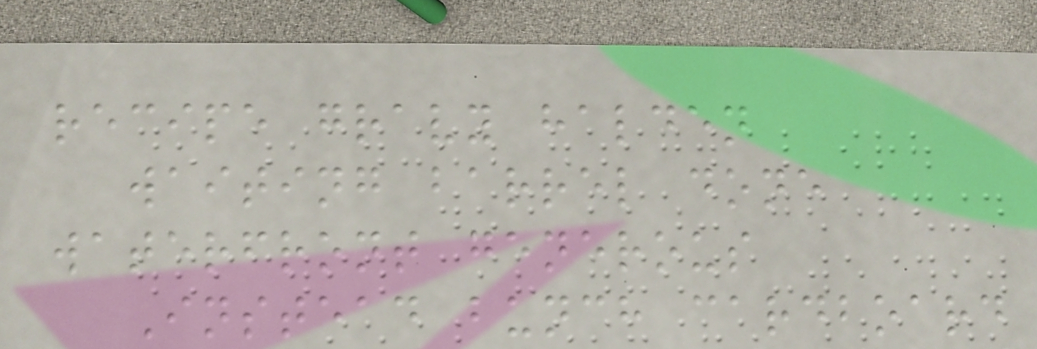recipe gravy halden
waiting barrel done
waterfront generous
Instead bunch cardboard
